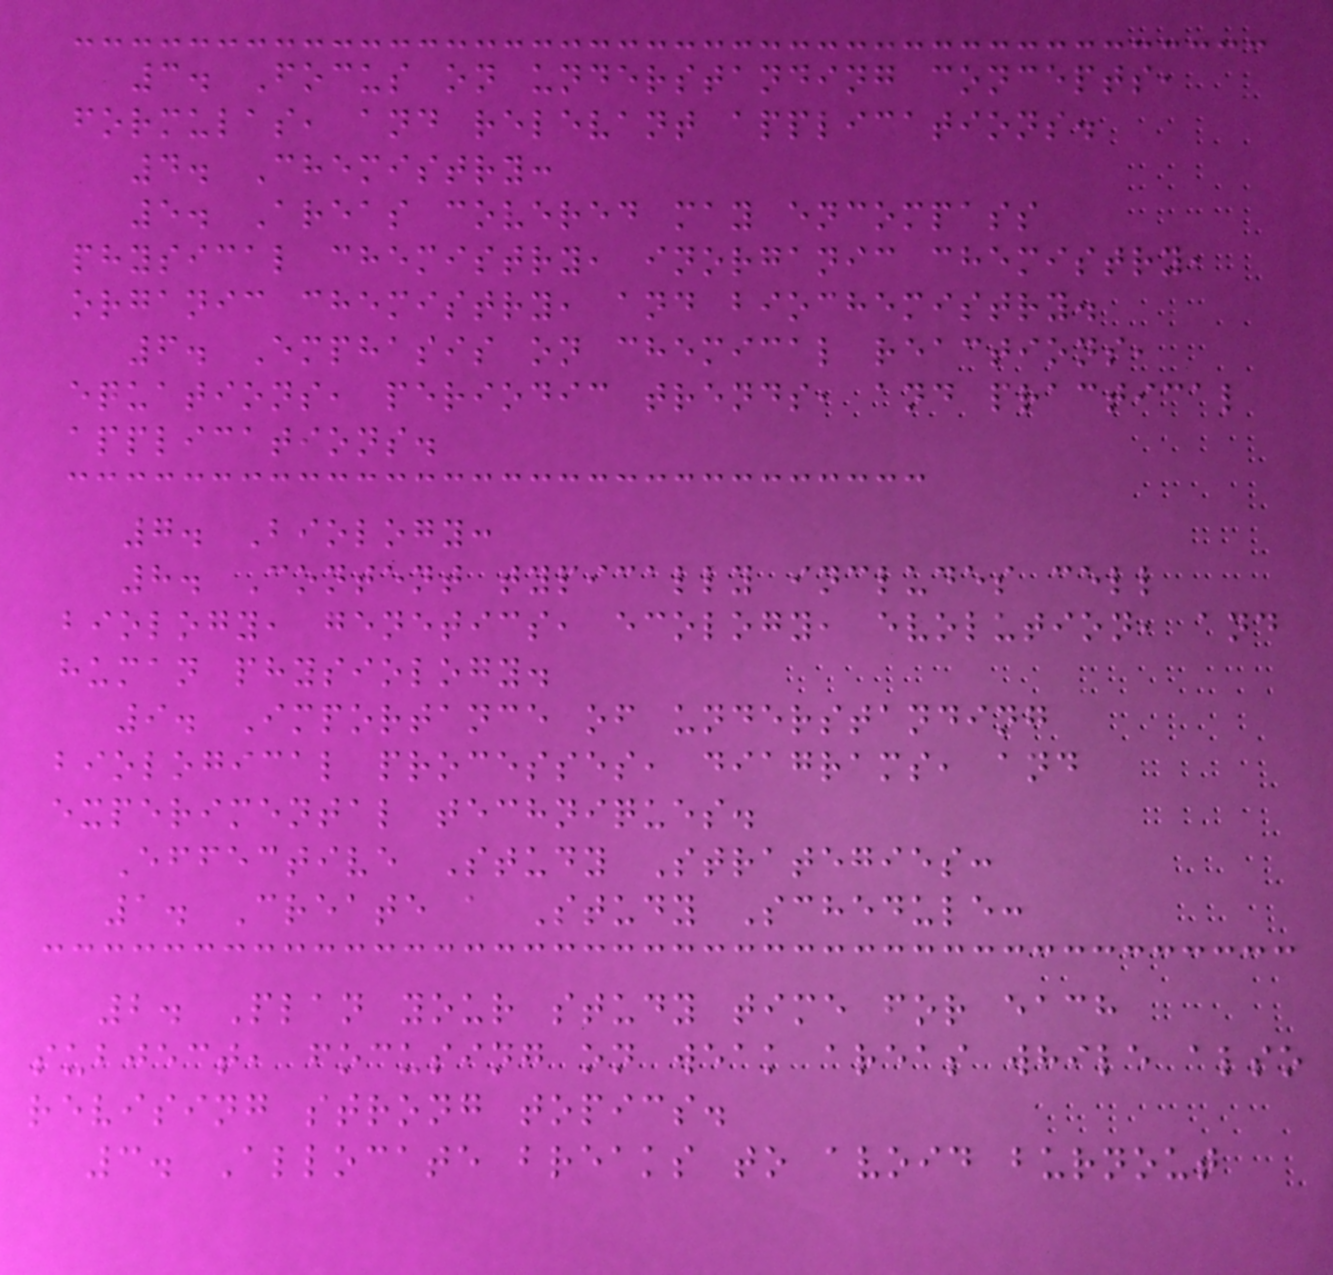3. Focus on understanding concepts,
formulas, and relevant applications.
4. Chemistry:
5. Areas covered may encompass
physical chemistry, inorganic chemistry,
organic chemistry, and biochemistry.
6. Emphasis on chemical reactions,
equations, periodic trends, and practical
applications.
7. Biology:
8. Content typically includes cell
biology, genetics, ecology, evolution, and
human physiology.
9. Importance of understanding
biological processes, diagrams, and
experimental techniques.
Effective Study Strategies:
1. Create a Study Schedule:
2. Plan your study time for each
subject, focusing on weak areas while also
revising strong topics.
3. Allocate breaks to avoid burnout
